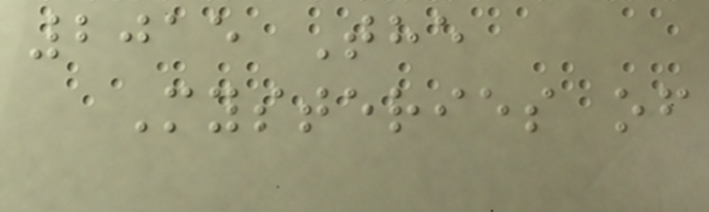2015 The
Mysteries of
